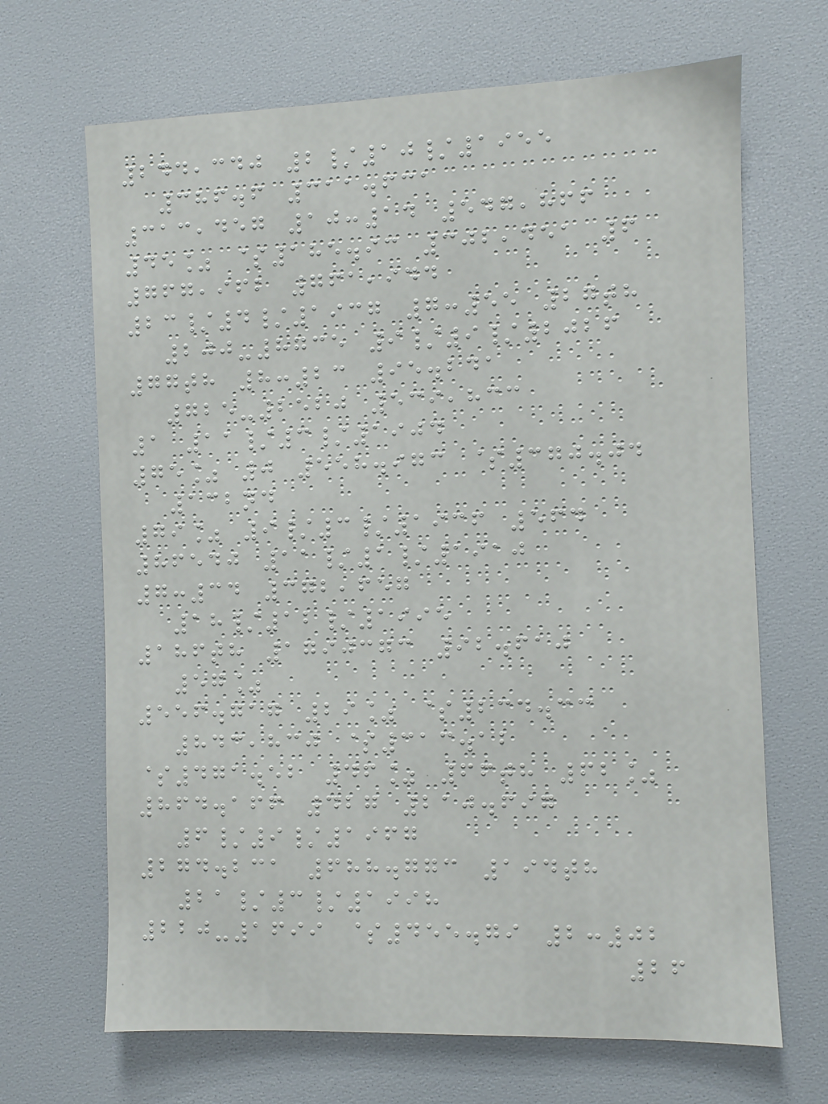244,340 2/10/1955
386.6 311.631
313,457 10:14 547,866
45% $185.93 302,451 6
767,962 761,944
23/4/1937 7:55 27th
200-8735 9/9/2026
77th 8:23 95.241
725-2520 539,833
1 11/3/1904
75% 0 558.973 $370.04
132nd
79% 9/3/1936 564
86540 11/1/1910
7:34 372,657
18/12/1995
186th 1790373 92.610
57%
556.717 29% $234.33
843,830 $313.12
$471.52 46% 66th 62%
864.166 427 210.697
6/9/1967
274.231 688.773 194th
21/3/1998
220-1699 $455.79 2:02
26
